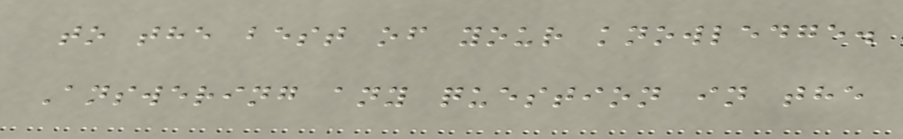to the best of your knowledge.
Answering any question in the
